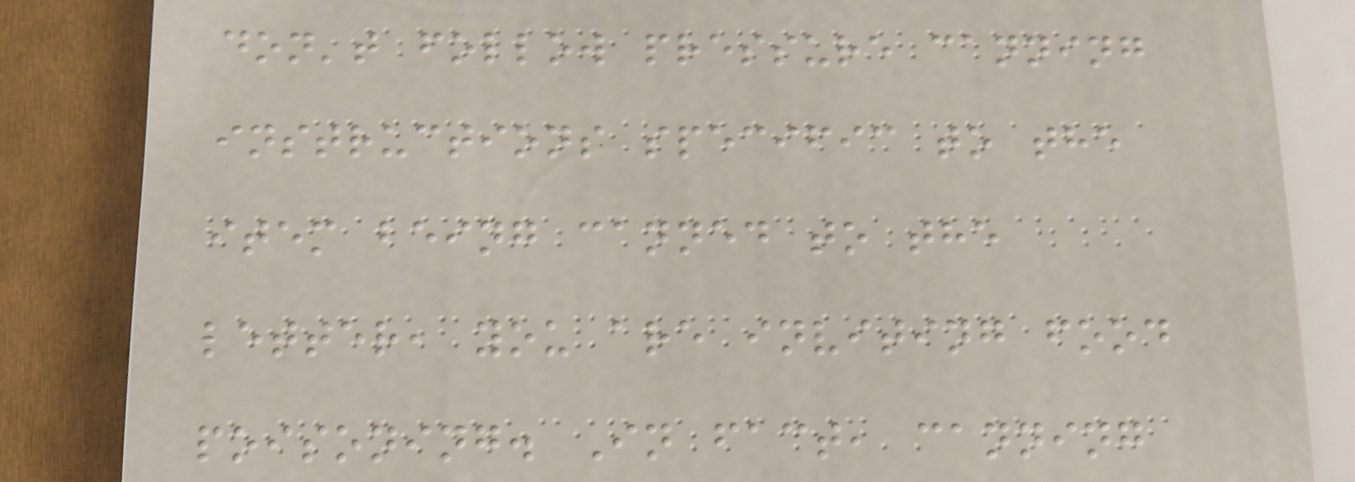don't follow pressure canning
instructions specific to the
item being canned to the
letter, you are inviting food
poisoning. In fact, canning
